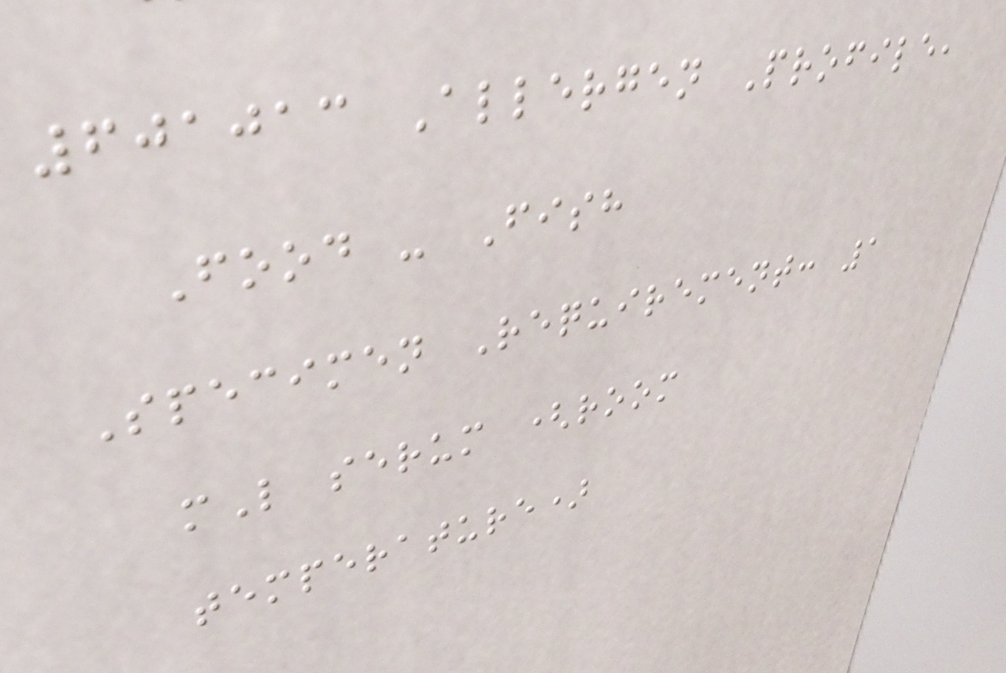601013 Allergen Profile,
Food - Fish
Specimen Requirement: 1
mL serum (room
temperature)
